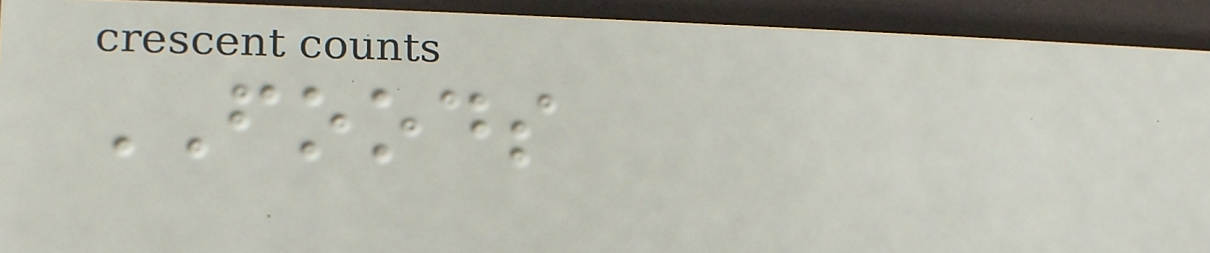FOODS
